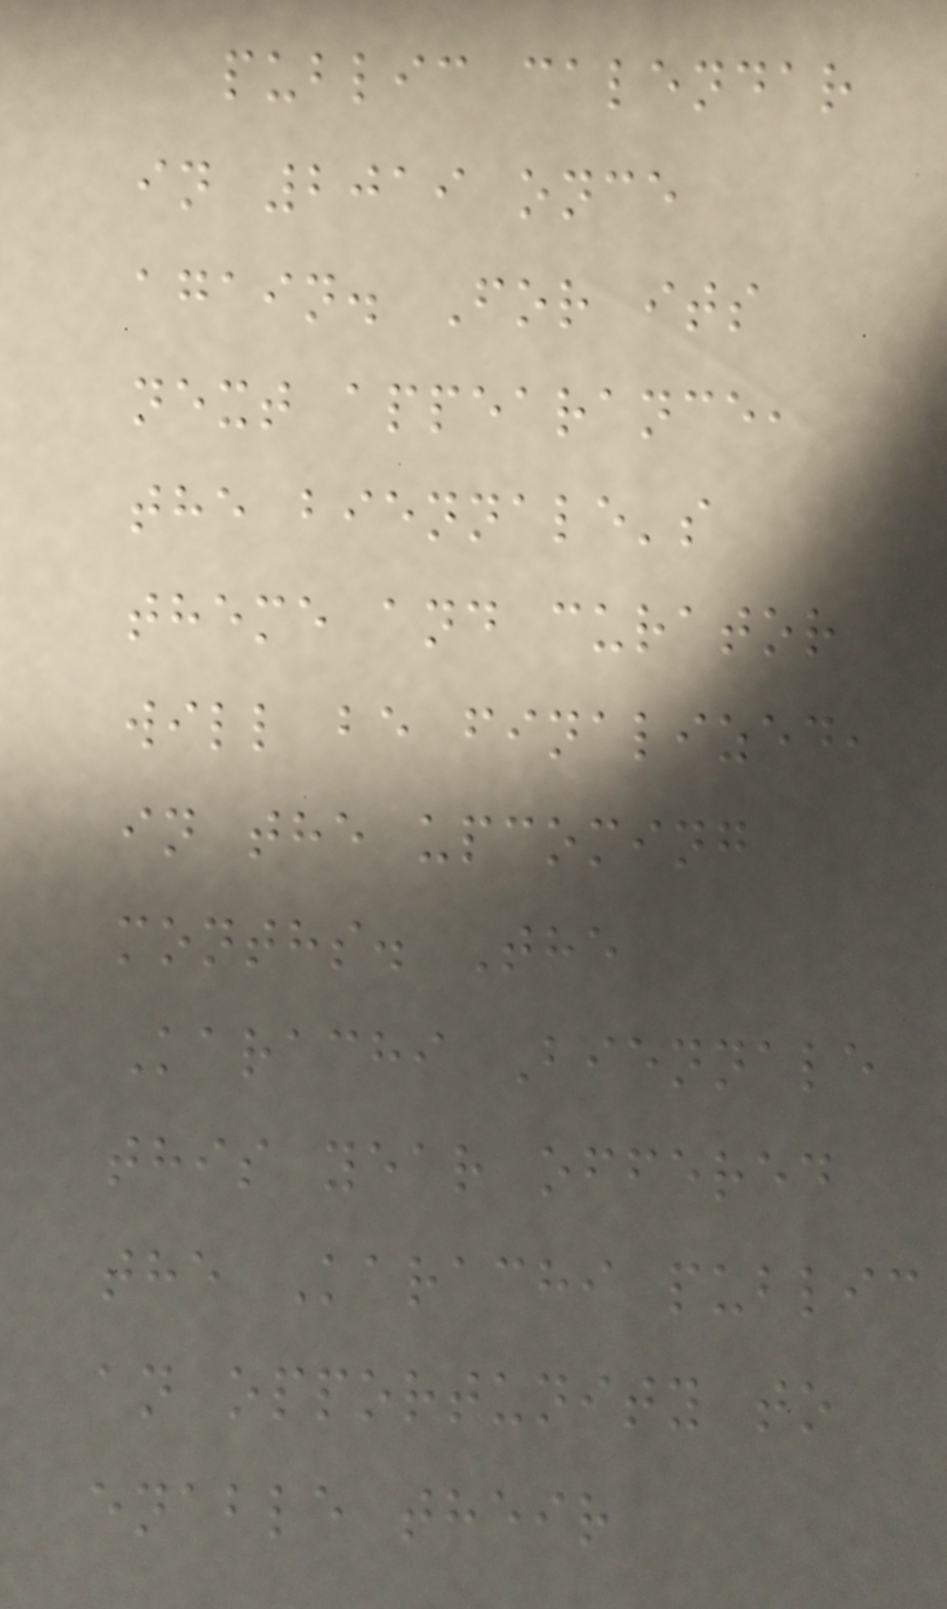public calendar
in 2019 once
again. For its
next appearance,
the biennale's
theme and curator
will be finalized,
in the upcoming
months. The
Karachi Biennale
this year offered
the Karachi public
an opportunity to
enable their
